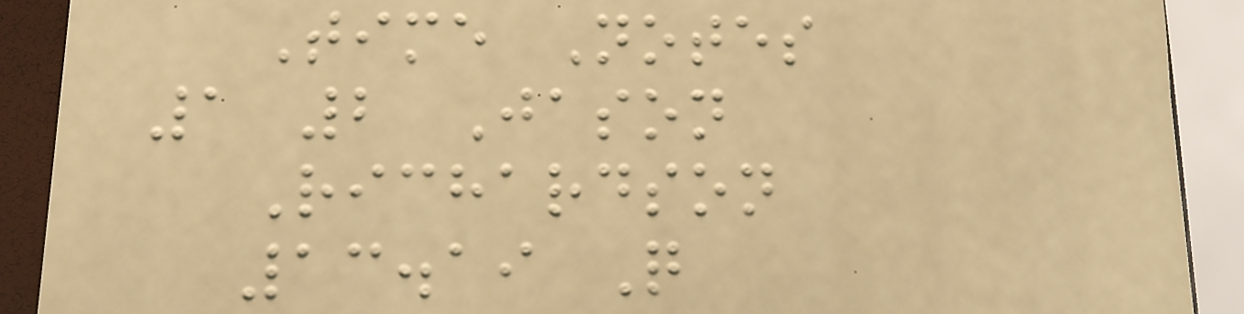Time Notes
1 2 Jason
Richardson
13.19 Q
